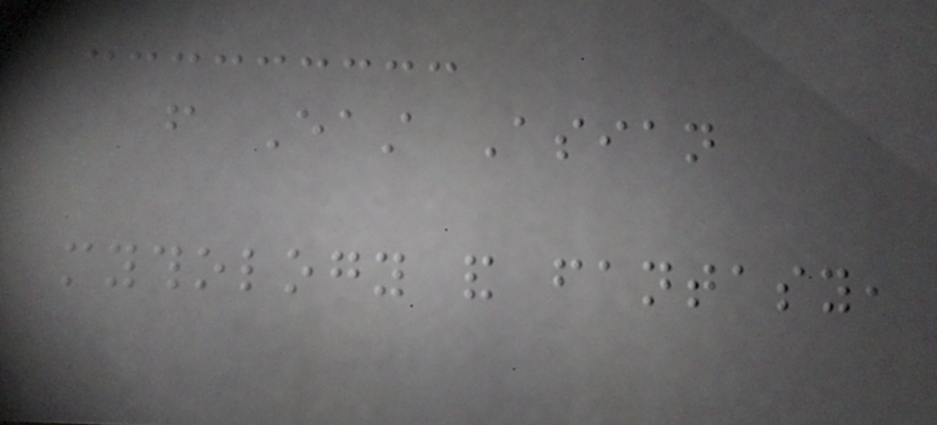from East Asian
mythology and fantasy,
